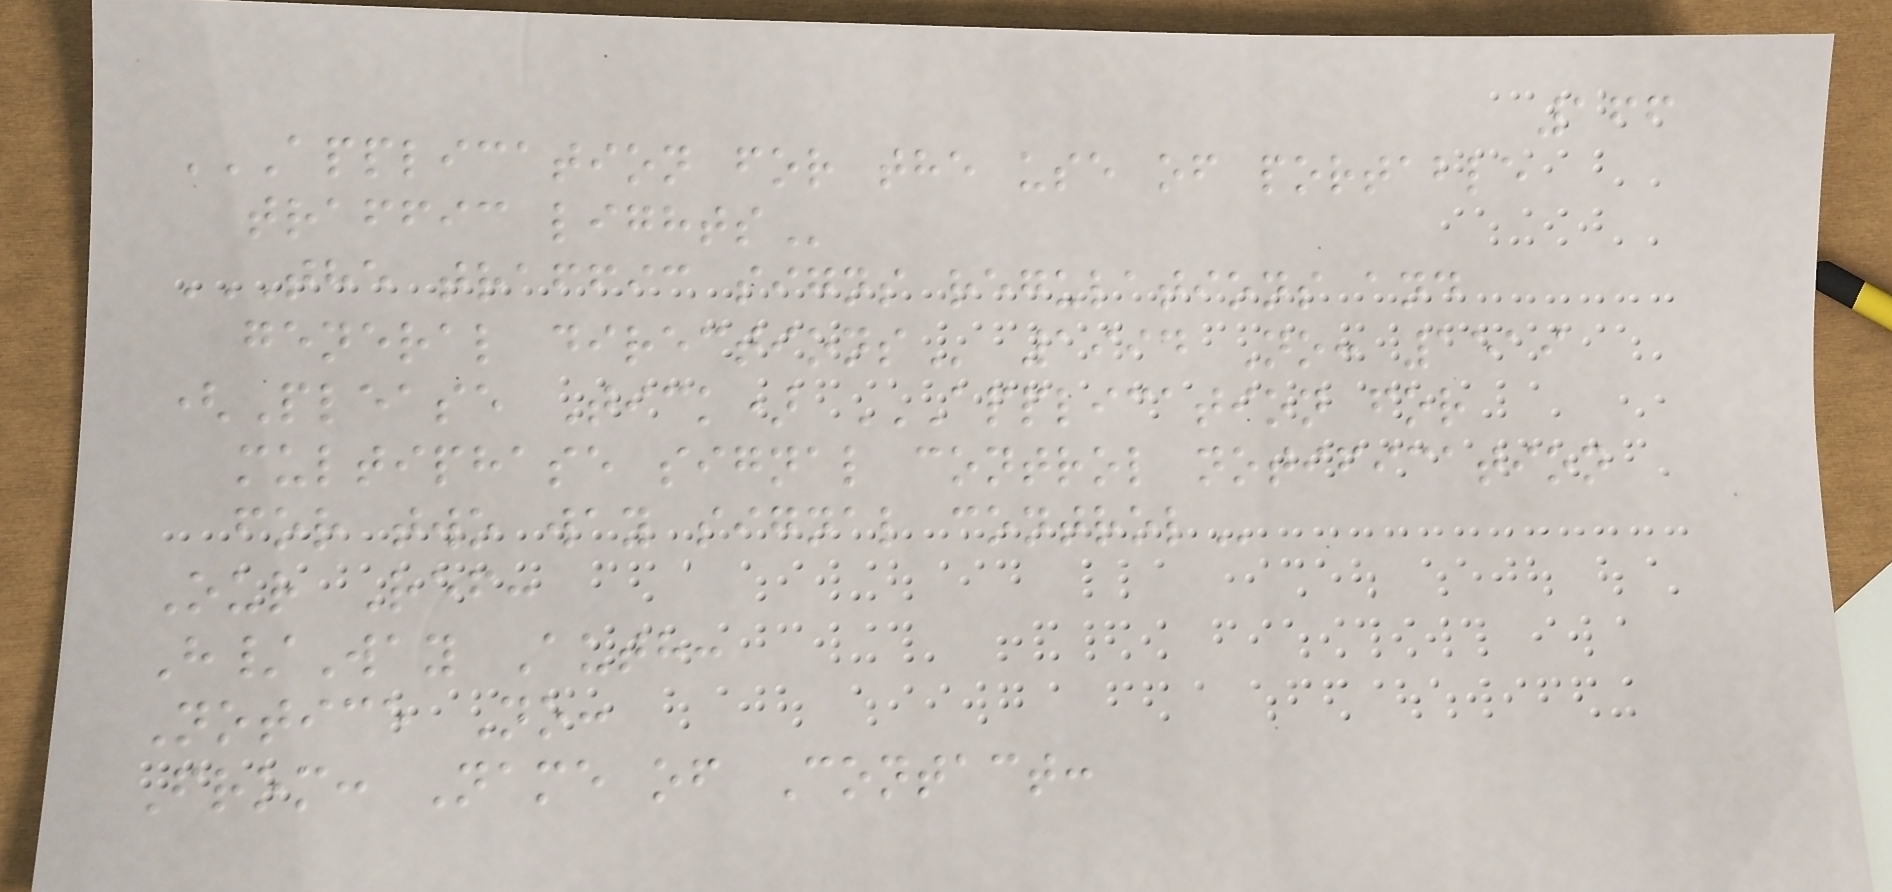166
APPLICATION FOR THE USE OF PORTABLE
TRAFFIC LIGHTS
THE TRAFFIC SIGNS REGULATIONS AND
GENERAL DIRECTIONS 1994 No: 1519
(Please Tick) APPLICATION FOR
MULTIPHASE SIGNAL CONTROL NOTIFICATION
FOR TWO WAY SIGNAL CONTROL
Our Ref:
H/Way Auth:
Notice No:
From: Name of Contact:
